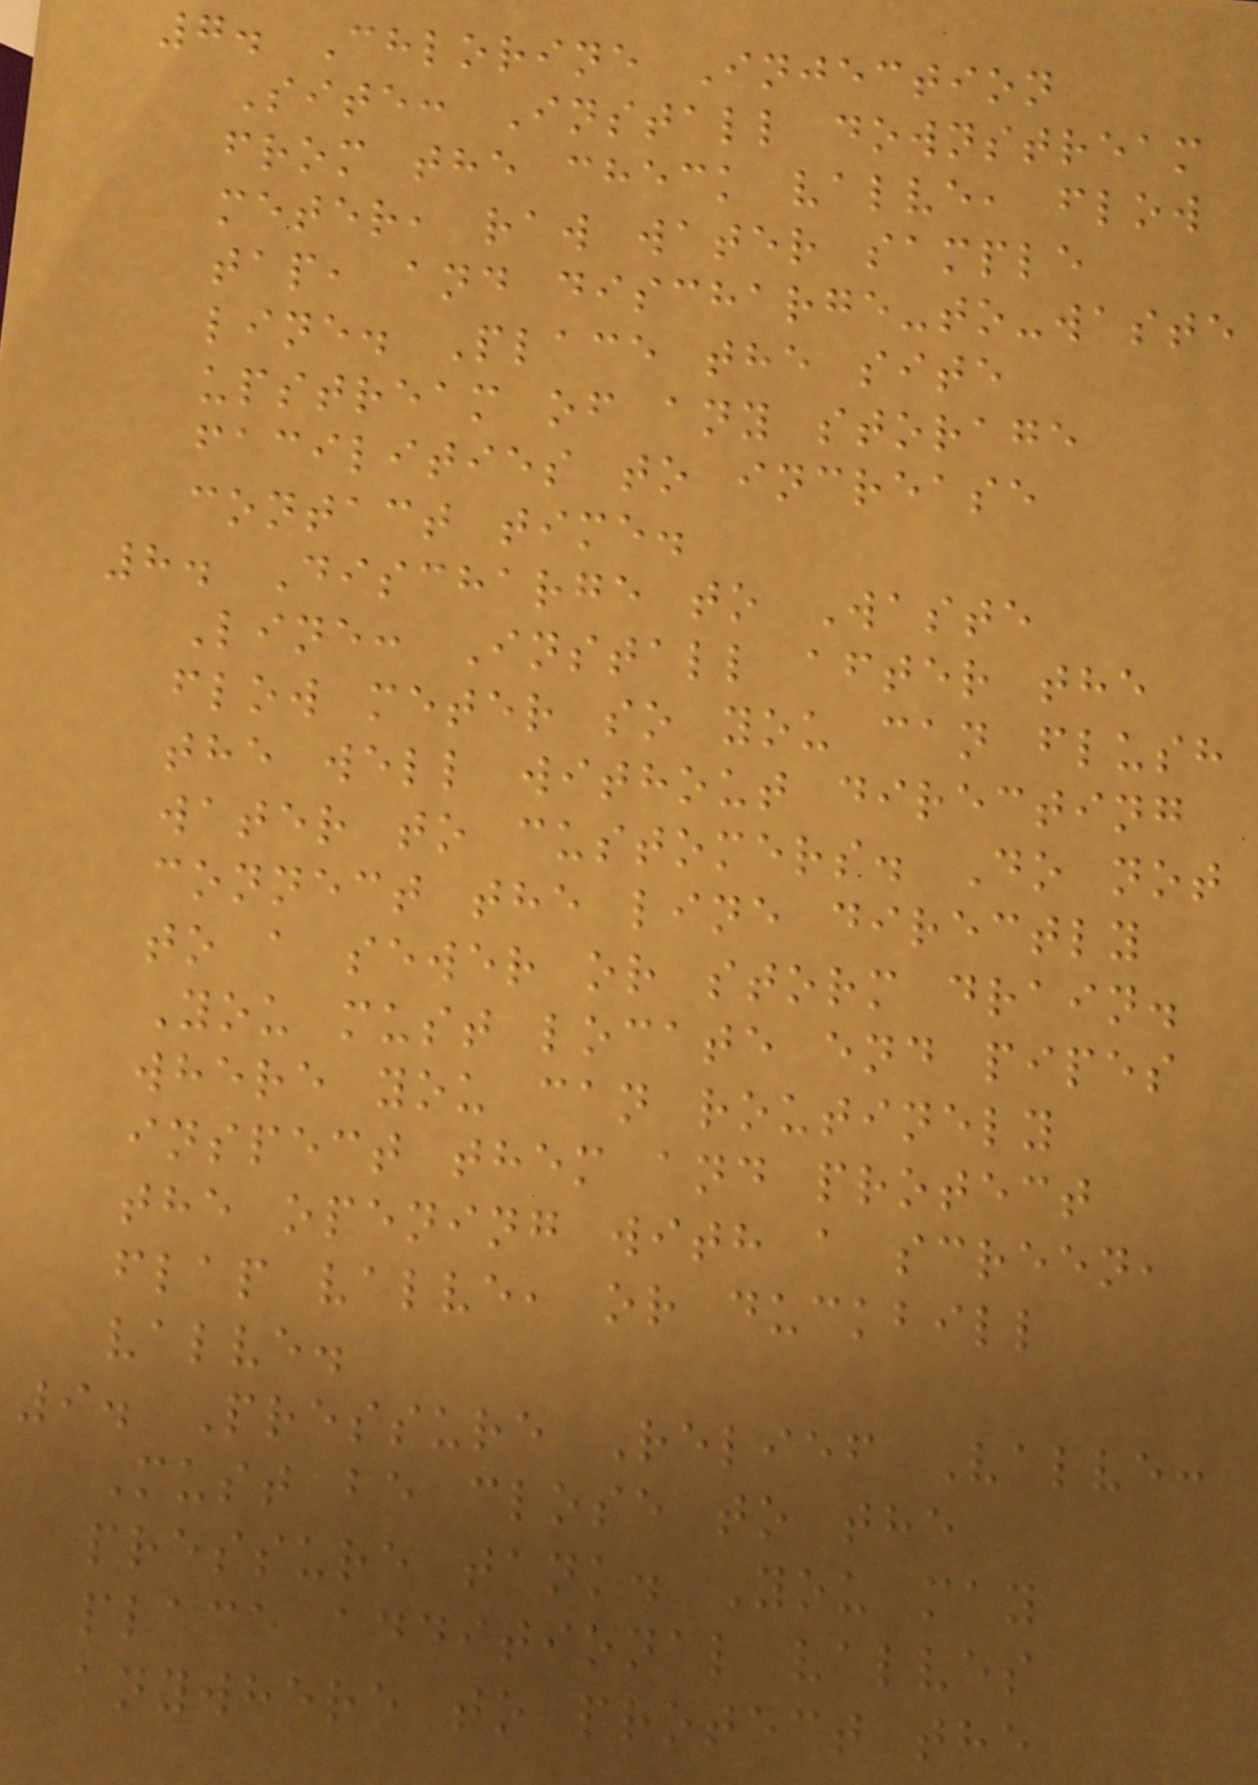7. Chlorine Injection
Site: Install downstream
from the check valve, flow
meter, raw water sample
tap, and discharge-to-waste
line. Place the site
upstream of any storage
facilities to increase
contact time.
8. Discharge to Waste
Line: Install after the
flow meter so you can flush
the well without directing
water to customers. Do not
connect the line directly
to a sewer or storm drain.
You must locate end pipes
where you can routinely
inspect them and protect
the opening with a screen,
flap valve, or duckbill
valve.
9. Pressure Relief Valve:
Must be close to the
pressure tank. You may
place additional valves
anywhere to protect the
